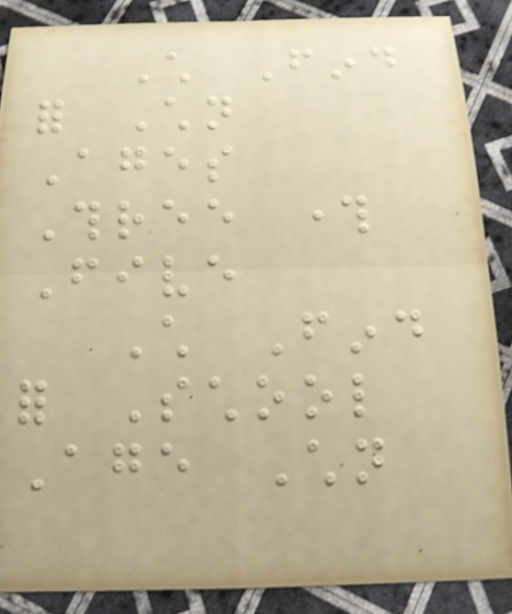Child Find
for Children
Ages
Three through
Five
Child Find
for School
Age Children
